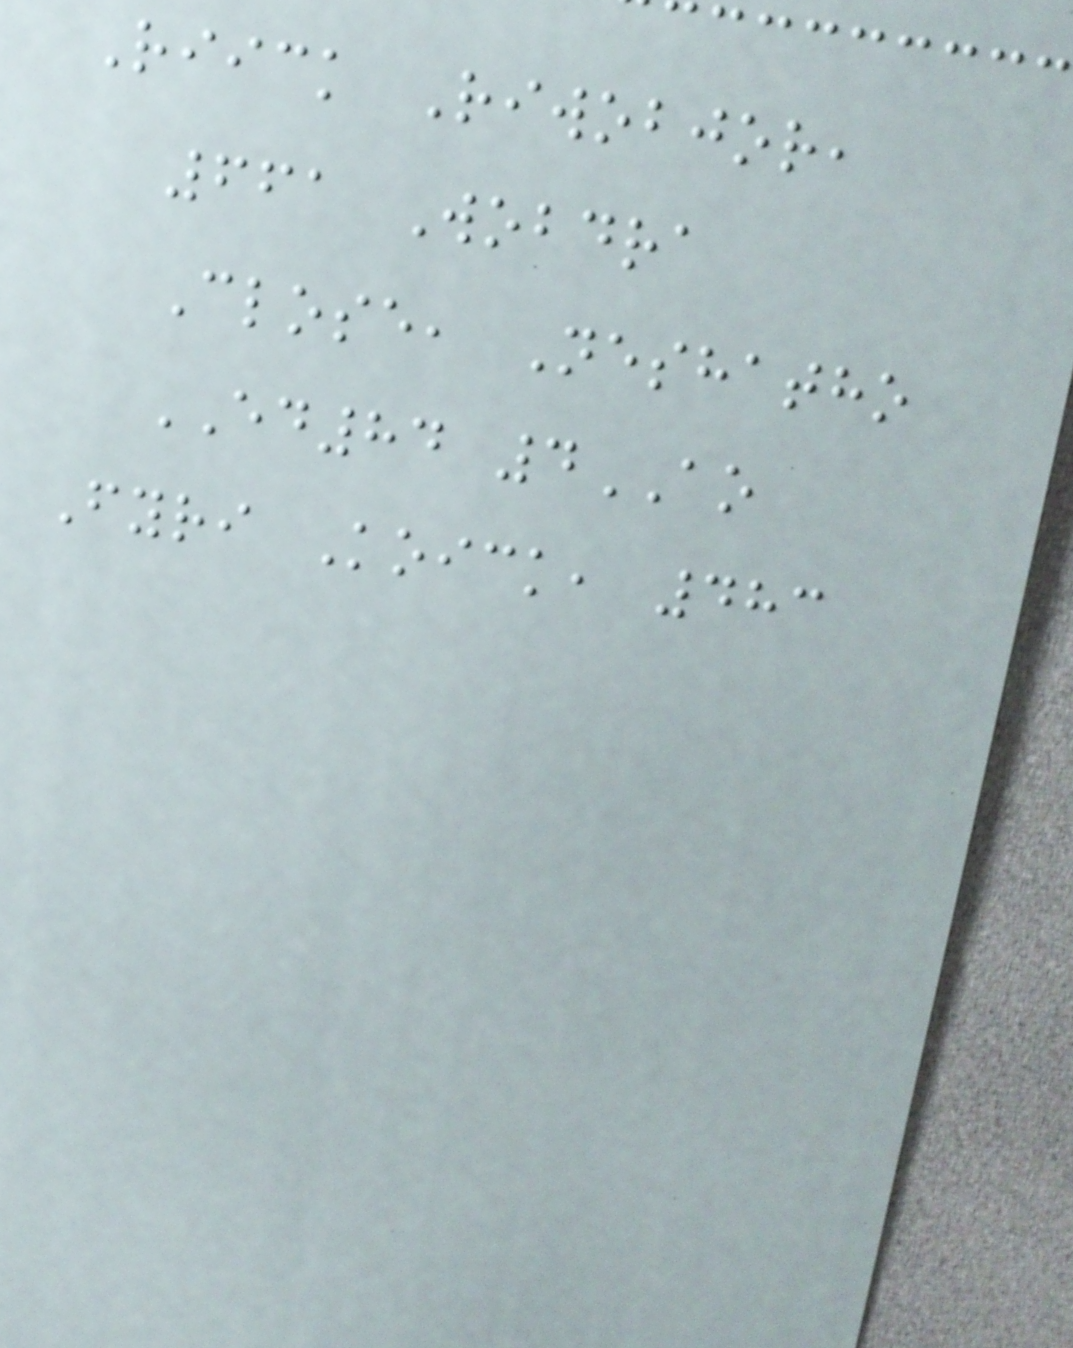Riick Riwobjor,
661 Wobdra
Close, Neshatho
ED84 4AO
Fyri Koick, 483
